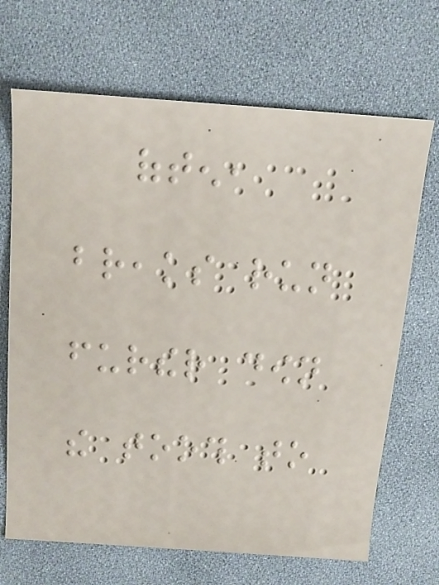often,
breaks run
further down
the tooth to
